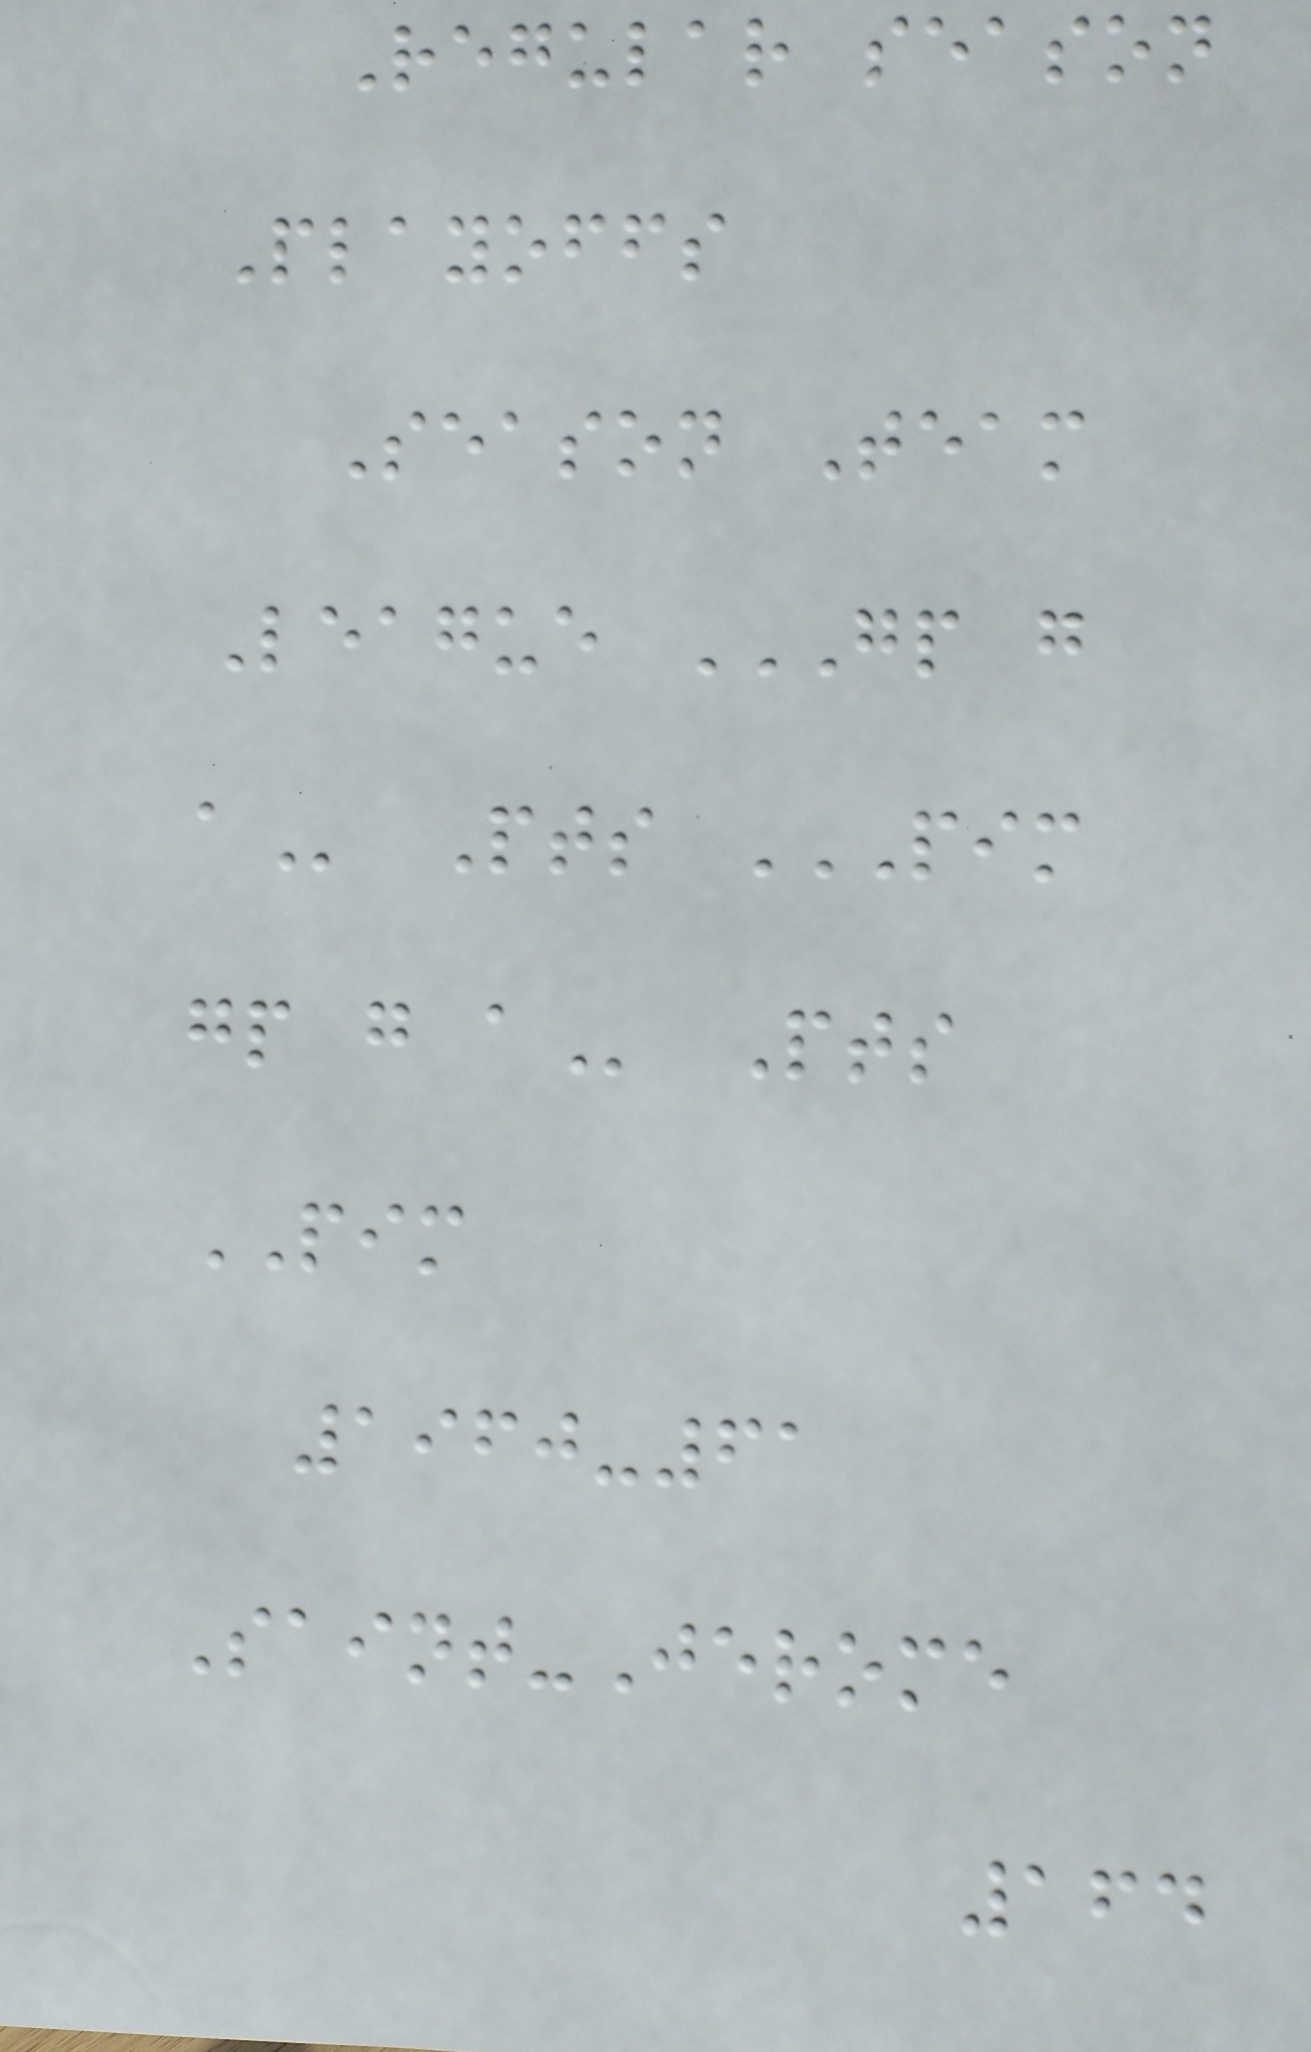Regular season
Playoffs
Season Team
League GP G
A Pts PIM
GP G A Pts
PIM
1960-61
Saint-Jerome
164
